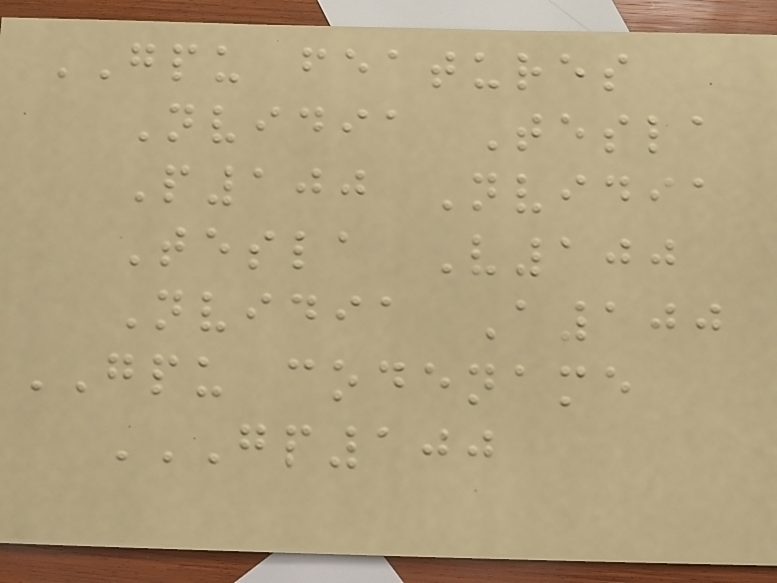GPU features
Nvidia Tesla
P100 Nvidia
Tesla V100
Nvidia A100
GPU codename
GP100
